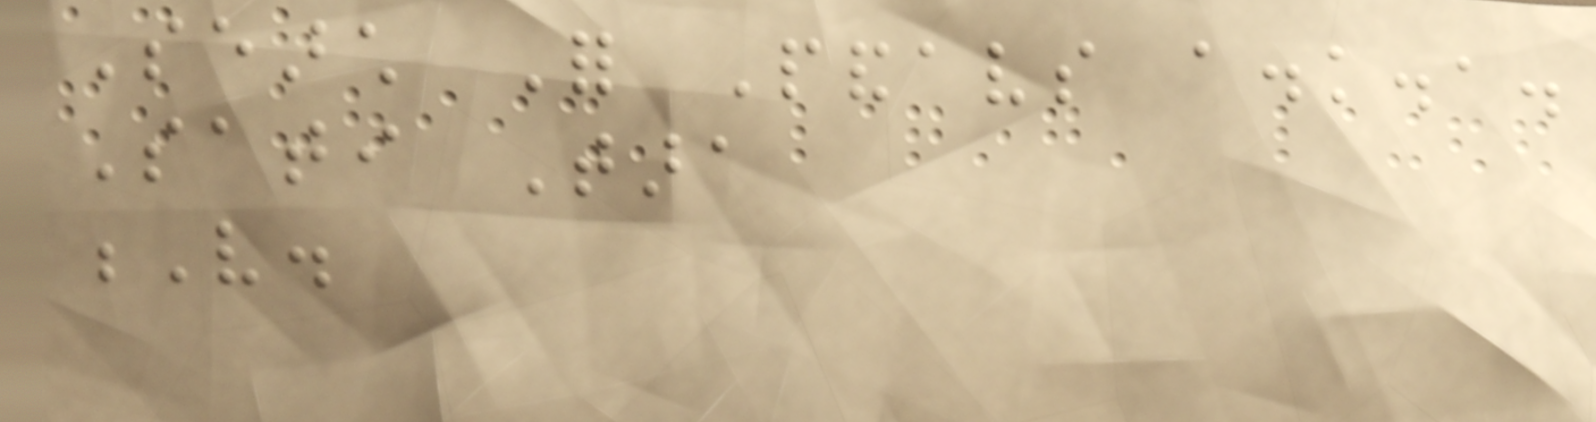Search For Pandavs a.k.a.
Sati Tara
V.
